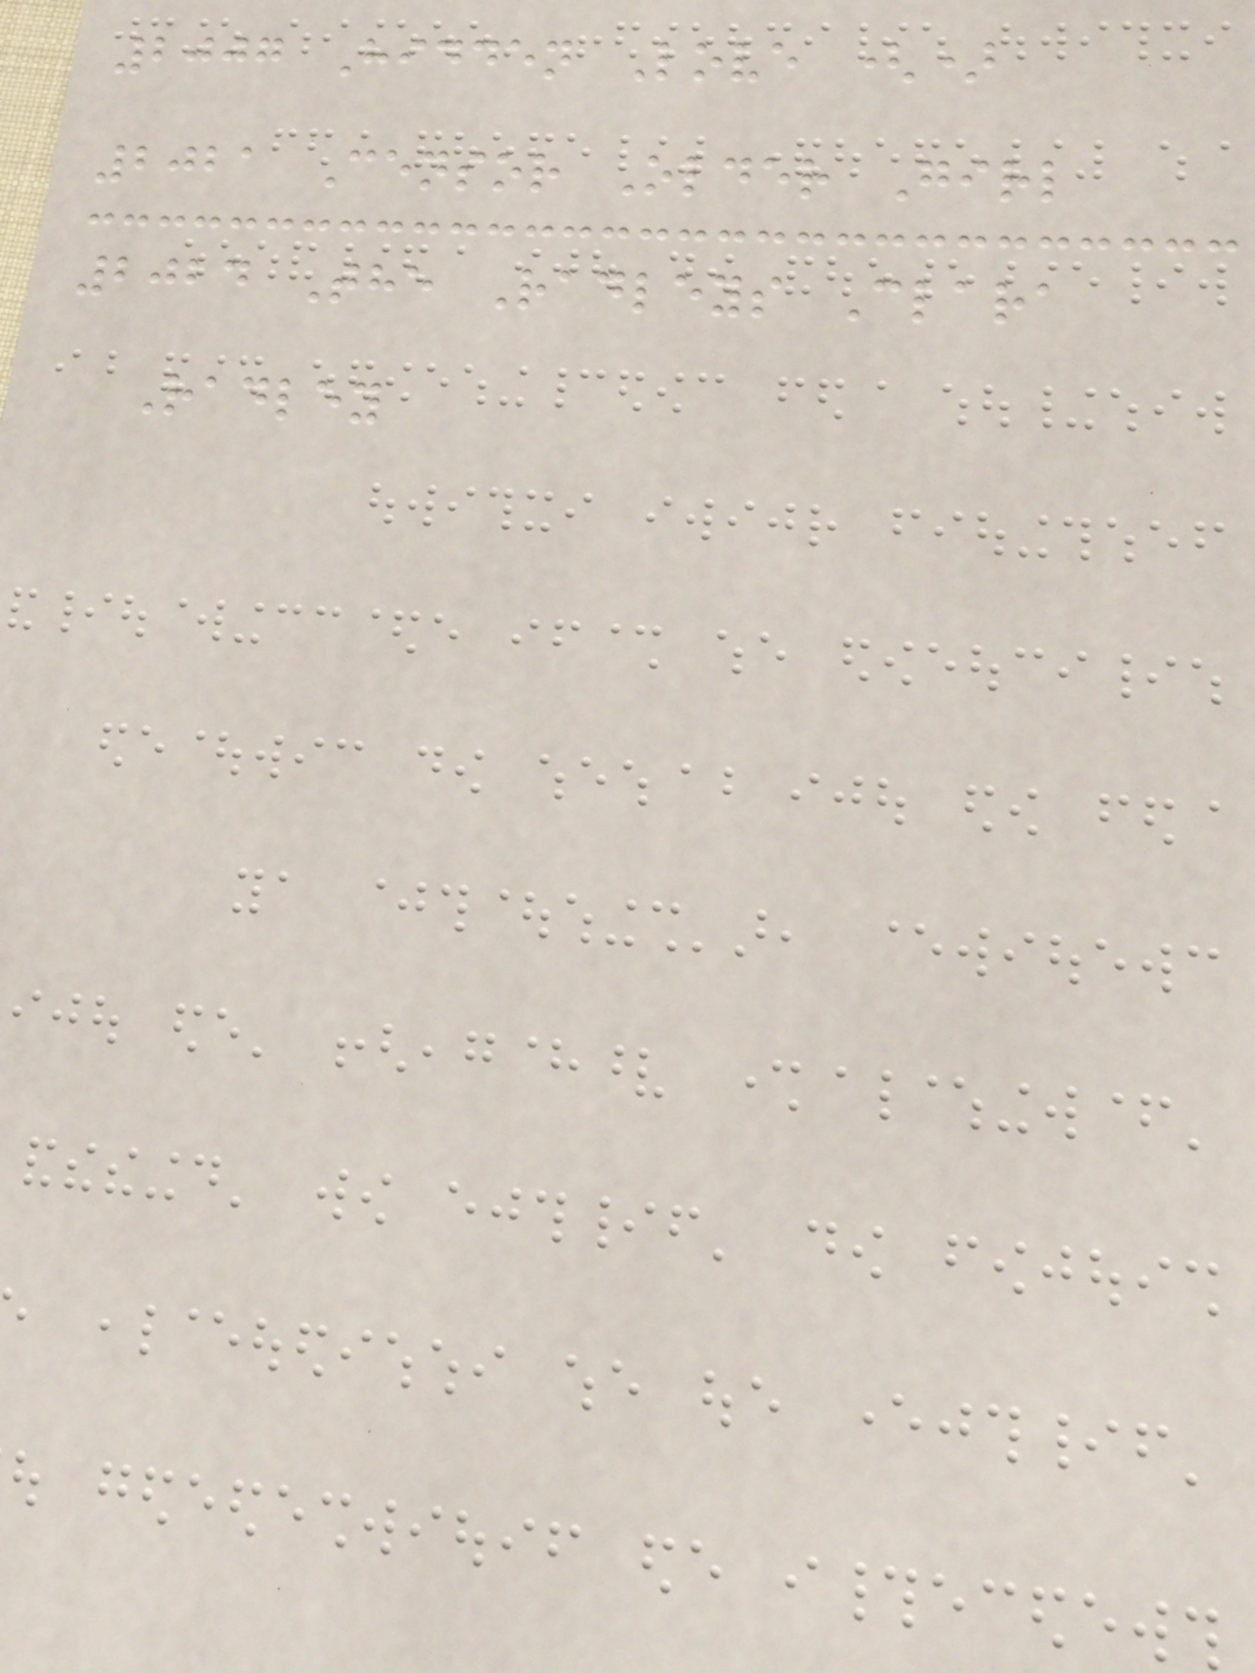2007 Hidden Love ()
2021 Censor Older Girl
2024 The Radleys Clara
Radley
